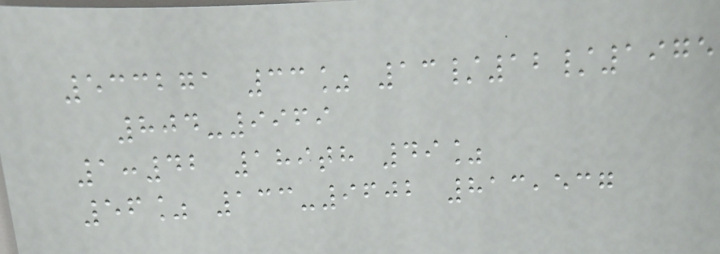533271 33% 13/12/1975
804-9969
1:42 189th 49%
56% 133-9602 813,537
